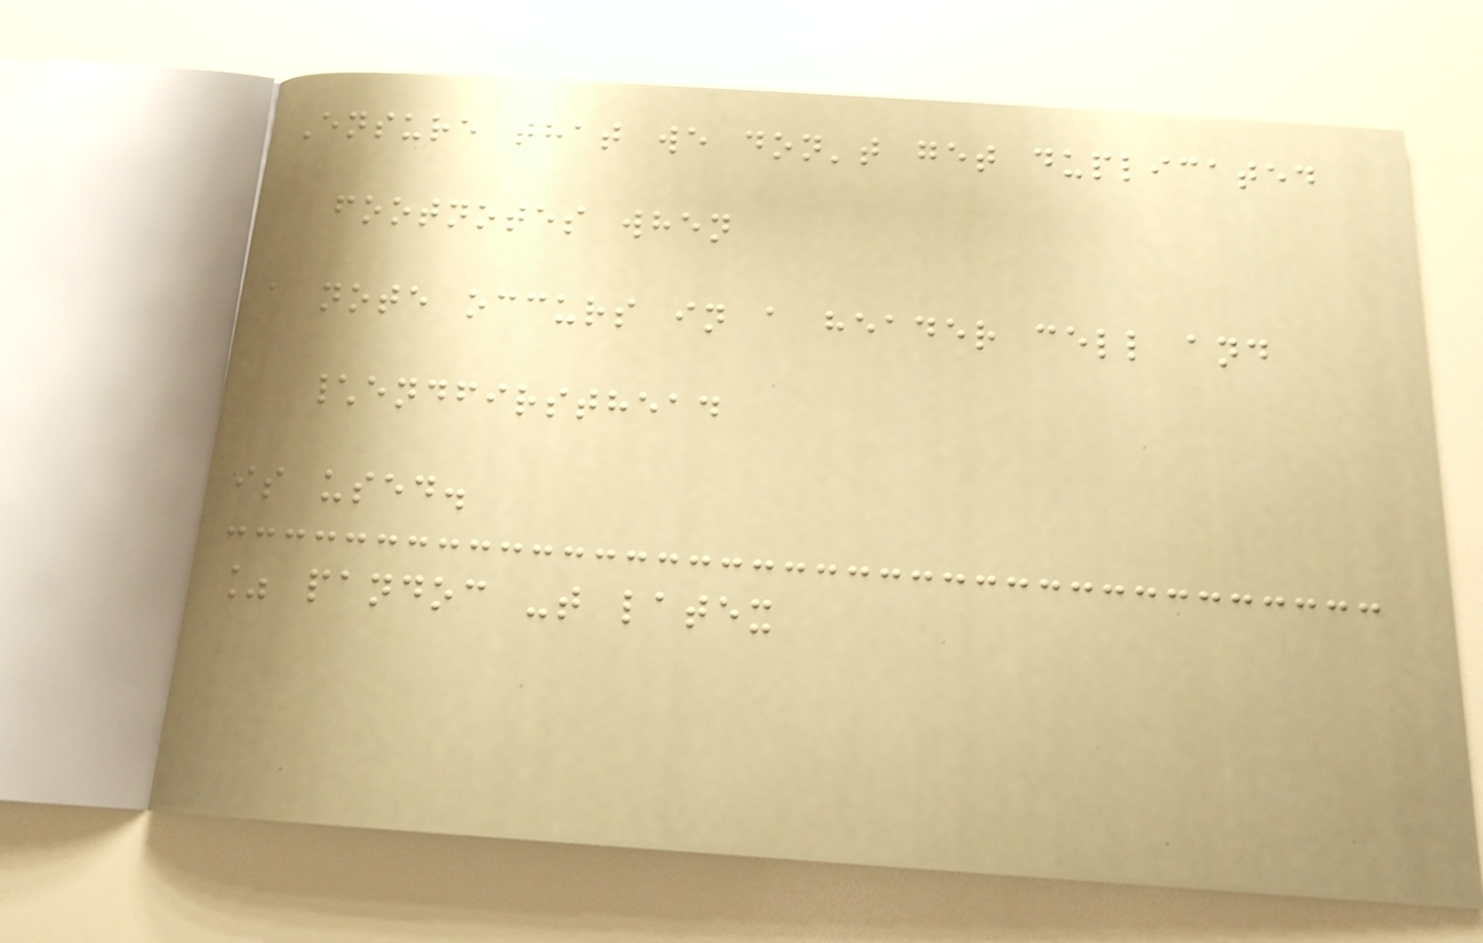Ensure that we don't get duplicated
footnotes when
a note occurs in a header cell and
\endfirsthead
is used.
% pandoc -t latex
